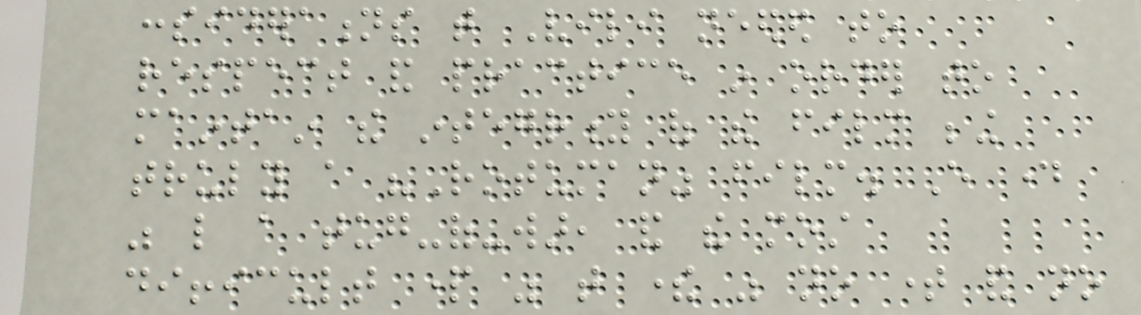considerations that Vili needed to
respect and practice in order to
maintain the integrity of the film being
truly a "Rotuman" film. Every day
was like a tug-of-war, and the most
difficult part was that there was no time and no
